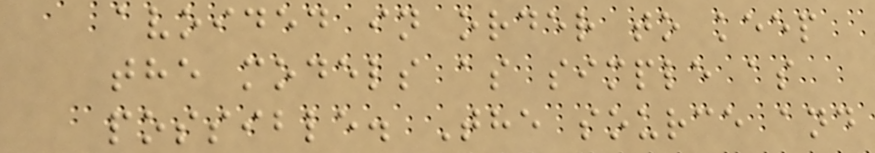avoided in order to keep
the models as simple as
possible. The source and
